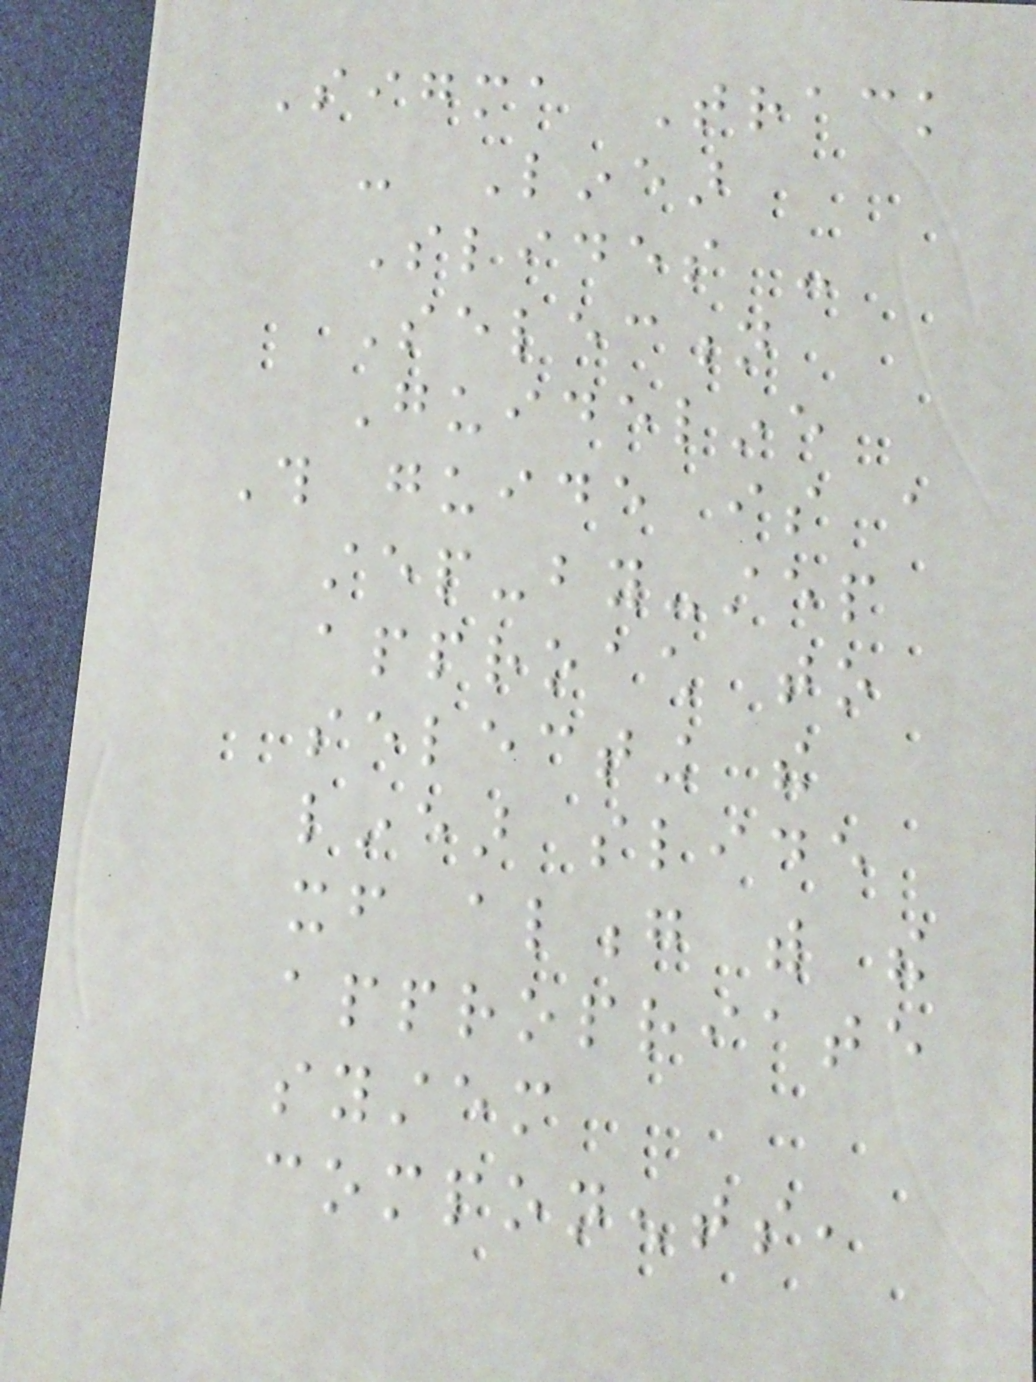Sigma Track
- Linear
Slides -
Selection
Guideline
This guide is a
step-by-step
approach to
selecting the
linear slide
itself along with the
appropriate
system
components,
